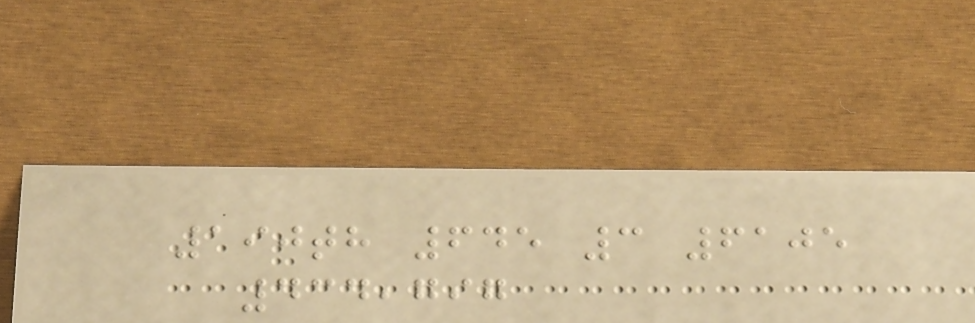190th 645 3 6105
434,797
